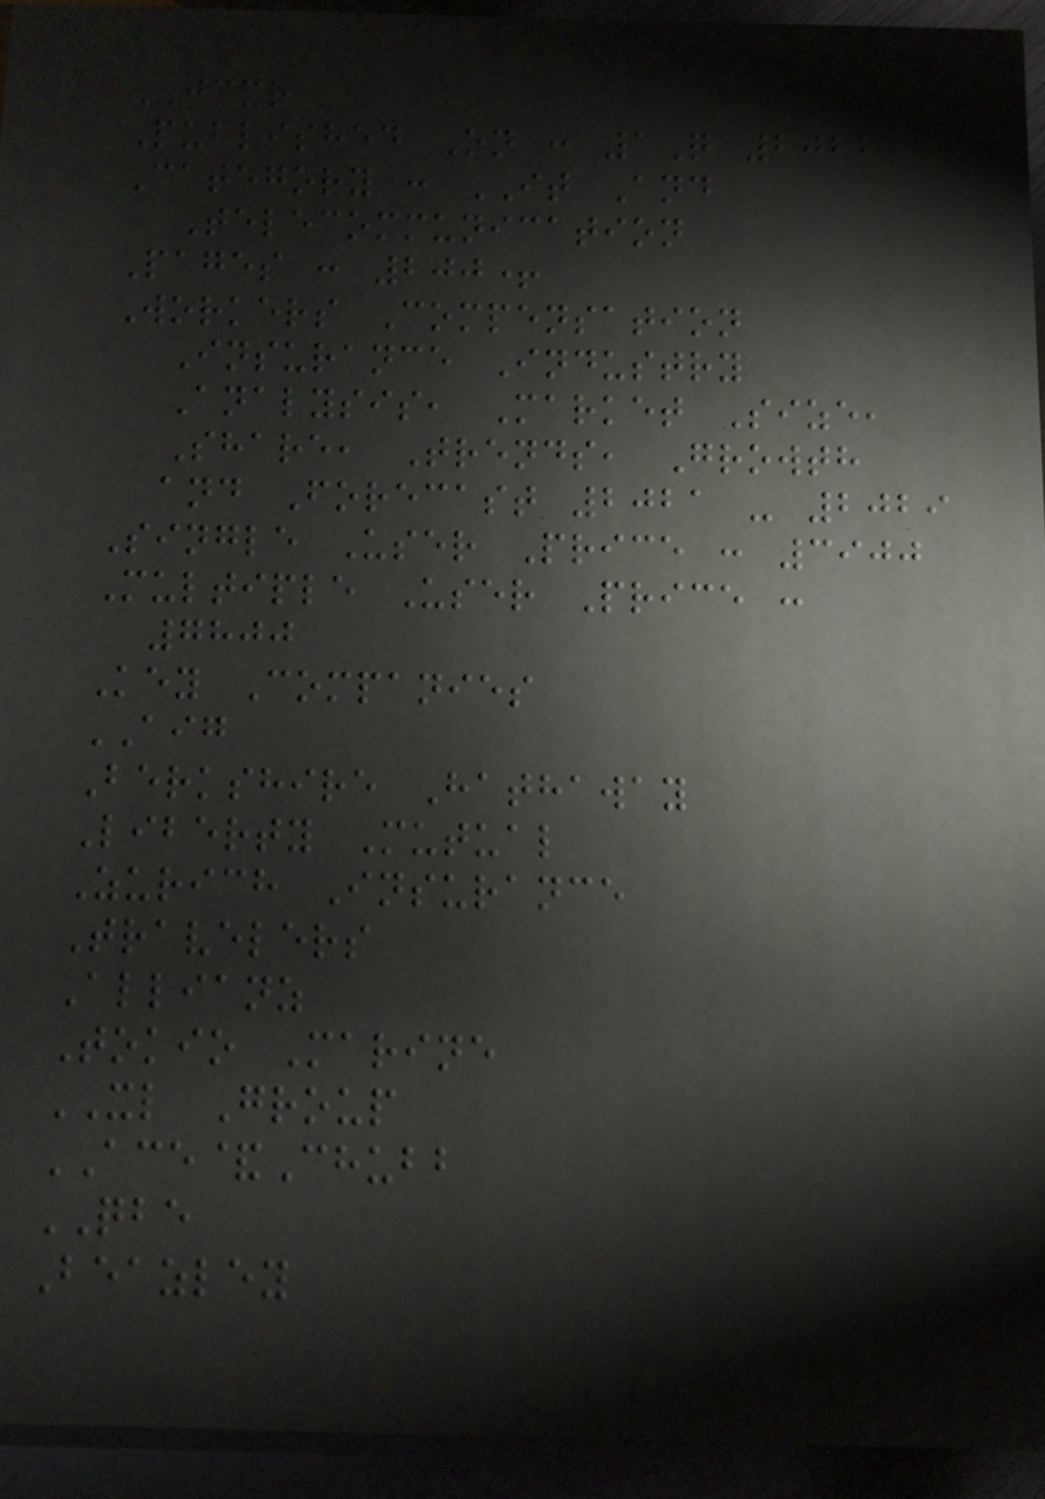JCMR
Published On : 1Q 2022
Category : IT And
Telecommunication
Pages : 200+
Workers Compensation
Insurance Industry
Analysis, Market Size,
Share, Trends, Growth
and Forecast 2021 - 2029
Single User Price : 3900
Multiple User Price :
7800
Key Companies
AIG
Berkshire Hathaway
Liberty Mutual
Zurich Insurance
Travelers
Allianz
Tokio Marine
XL Group
ACE&Chubb
QBE
Beazley
